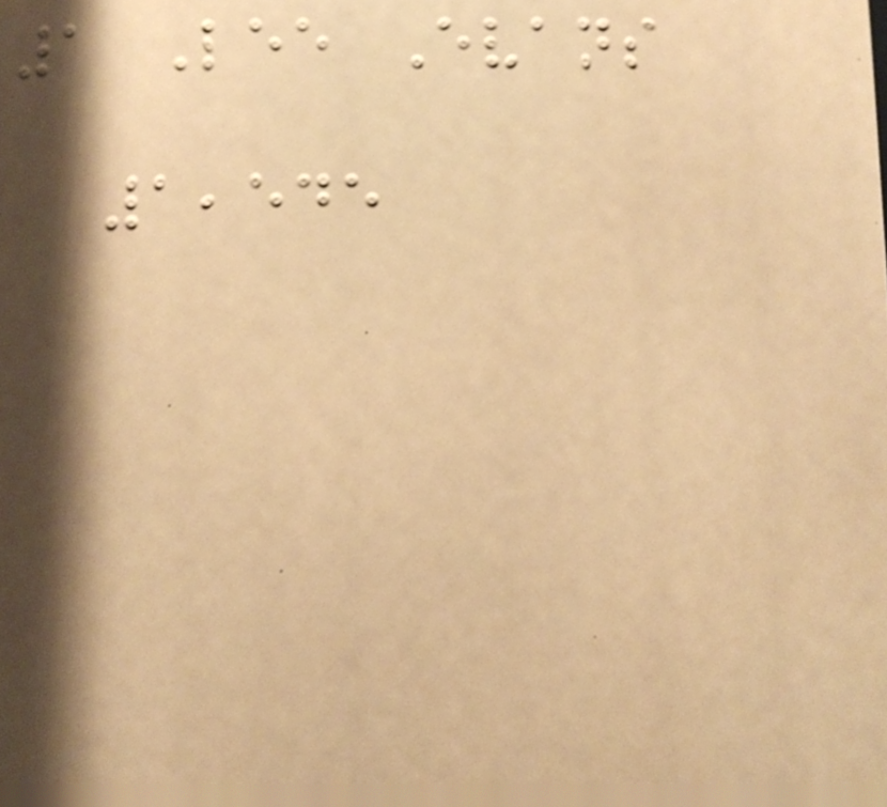1 Lee Evans
1,545
